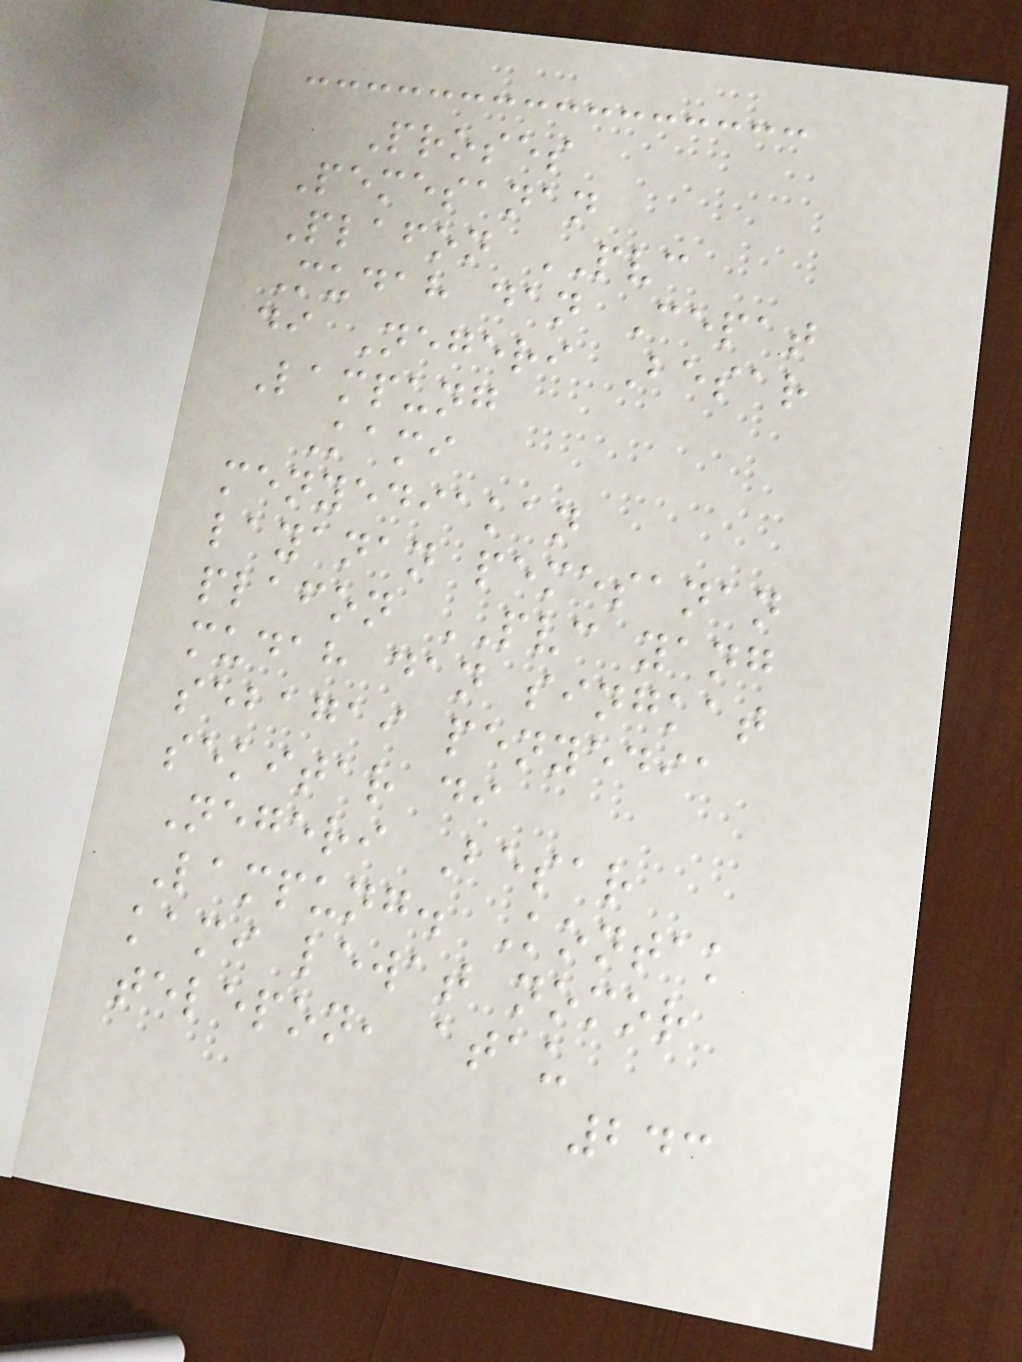Proses
Pemesanan
Plafon PVC
Mudah dan Cepat
di Negeri Besar
Lampung
Kami
menyediakan
layanan pemesanan
plafon PVC yang
mudah dan singkat
sebagai penyedia
sekitar di
Negeri Besar
Lampung. Kontak
kami lewat nomor
telepon, atau
243
